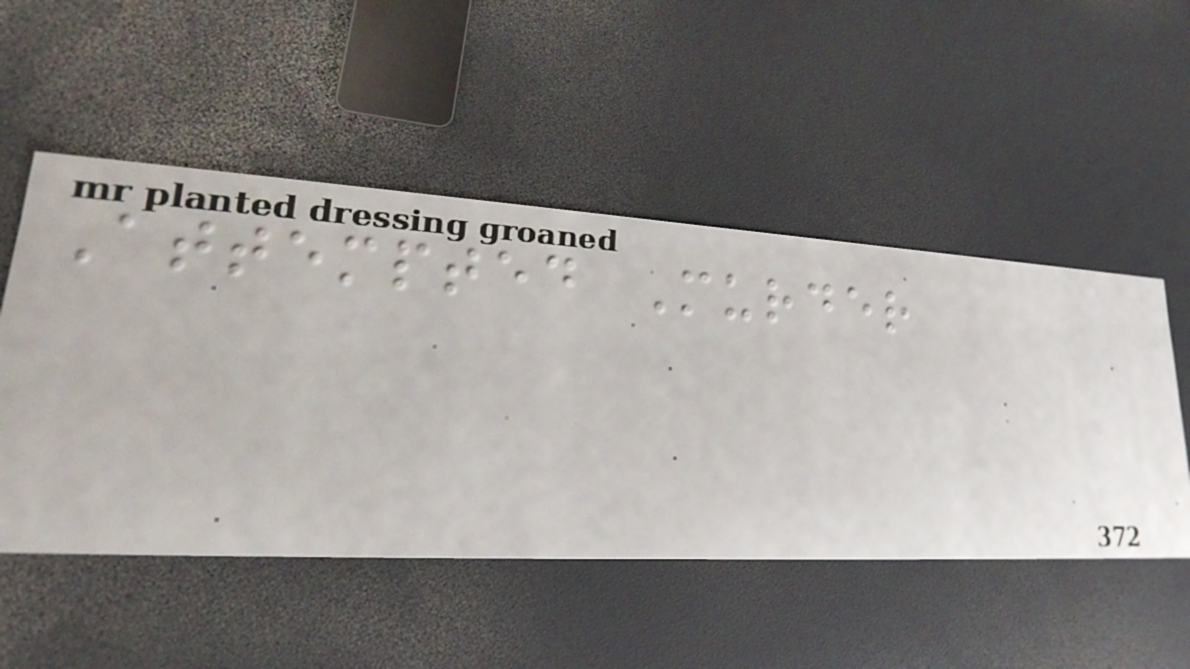Attempted Murder
